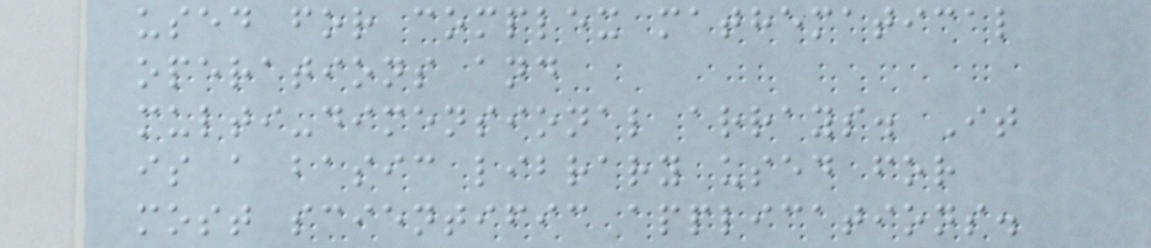used for complex mathematical
operations and
multi-dimensional arrays. It
is a basic library used for
most scientific applications.
